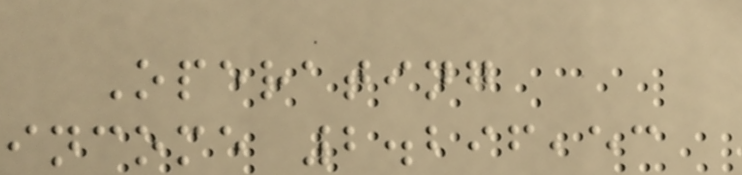Operating
income 2.296,53
